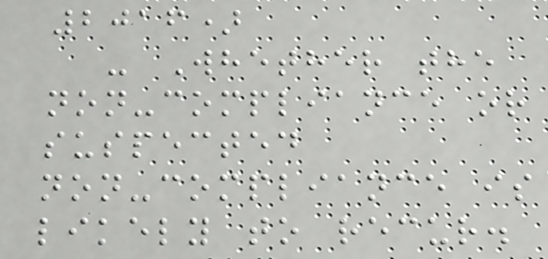2016)
- Whether the
non-compliance or
suspected
non-compliance is
likely to recur.
